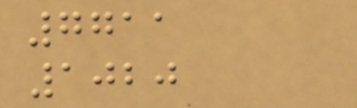7711
1020
